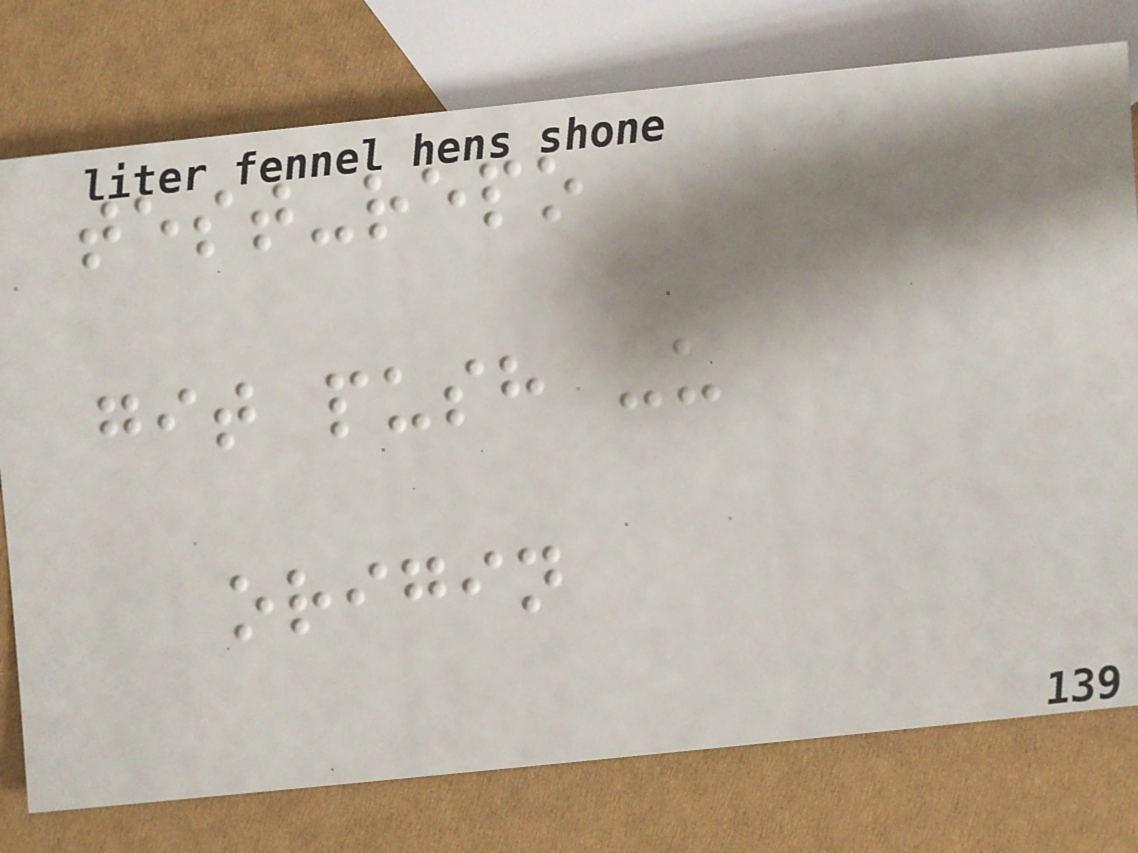test-repo
git push -u
origin
